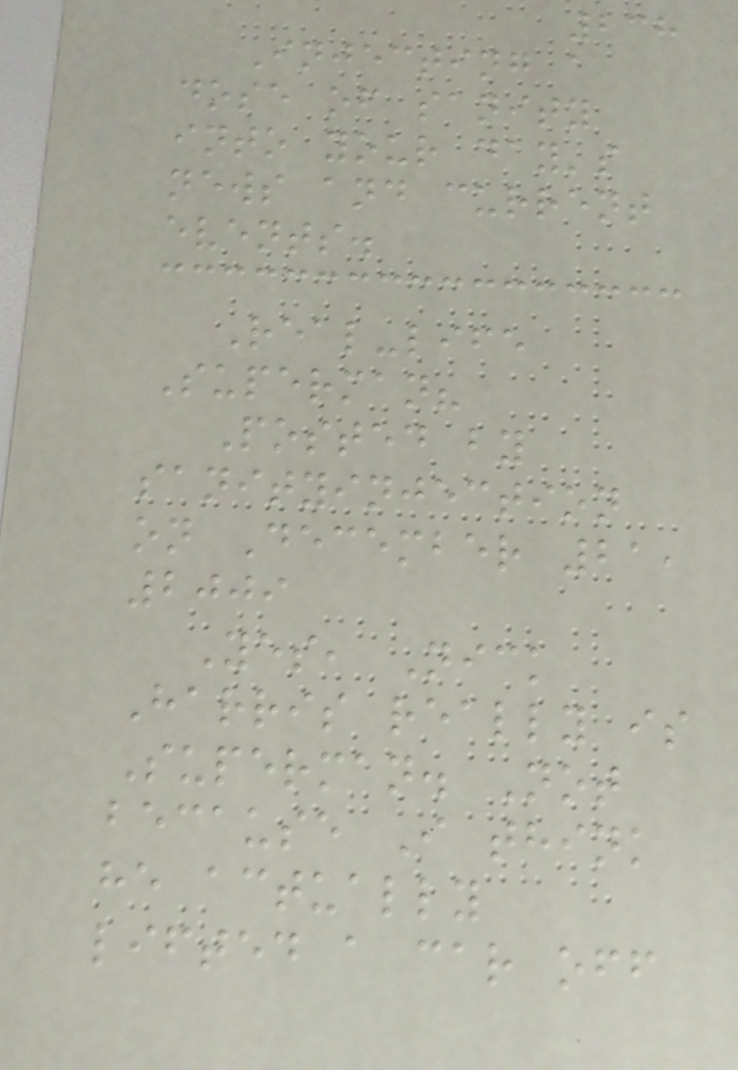238
Injecting a
dose of sanity
into your day's
news and current
events.
Real-life
Superman?
Posted by
sanityinjection
on December 21,
2009
Yes, Nick
Harris really is
Superman. Not
because I think
he actually
lifted a car off
